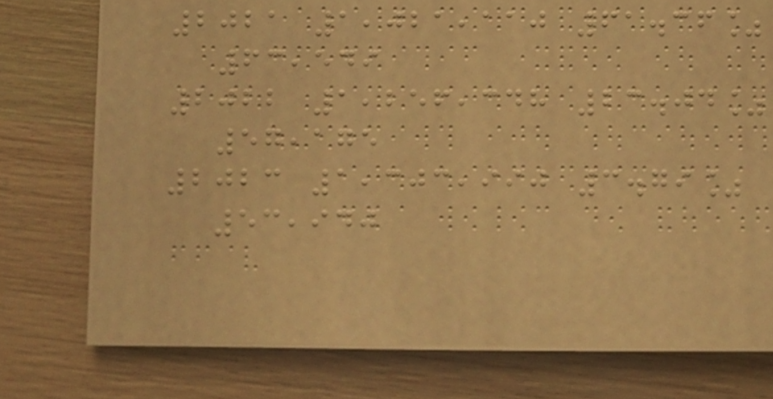2021 1,021,110 61.36%
63,549
2022 1,256,348 23.04%
57,175
2023 1,303,990 3.79%
53,940
